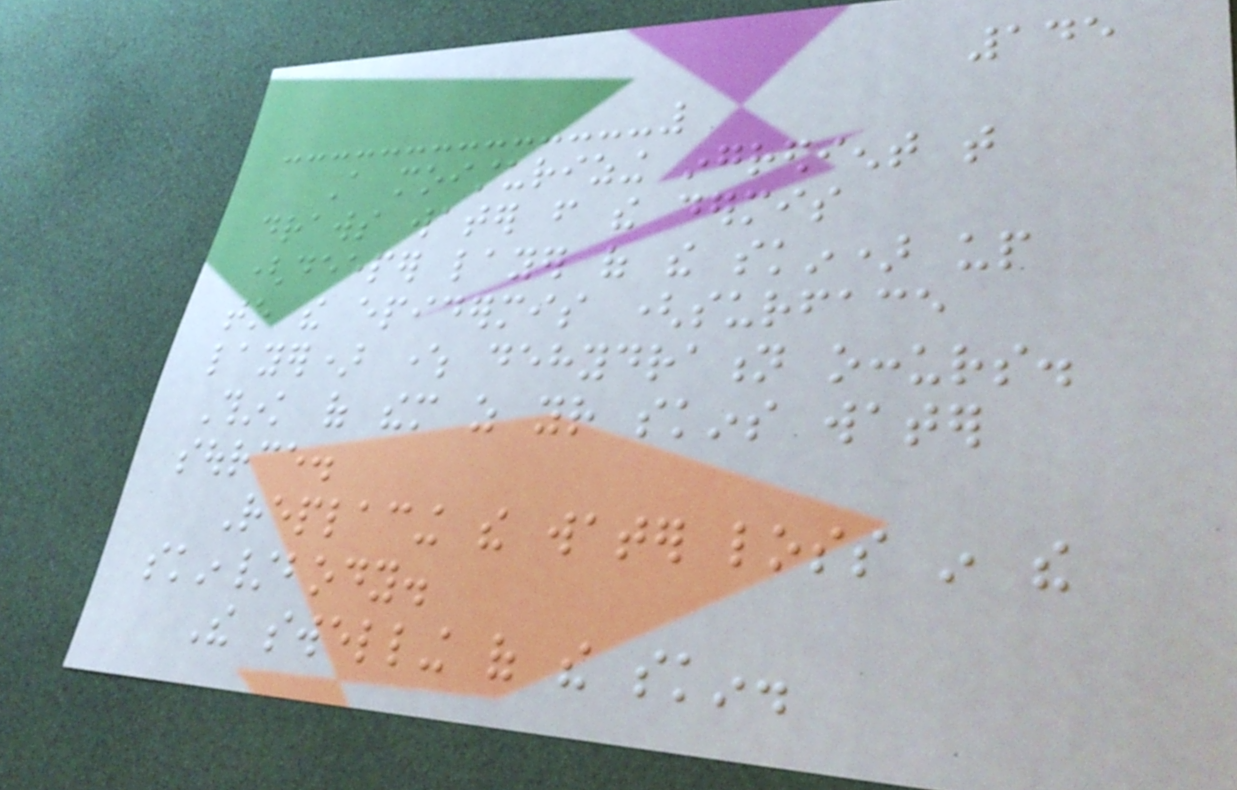145
A moisturizing ingredient that
draws water from the dermis
(deeper layer of the skin) up
to the epidermis (surface
layer) where dehydration occurs.
Think of them as your skins water
source.
Replacing the water loss in the
skin/body.
The swelling of the skin.
